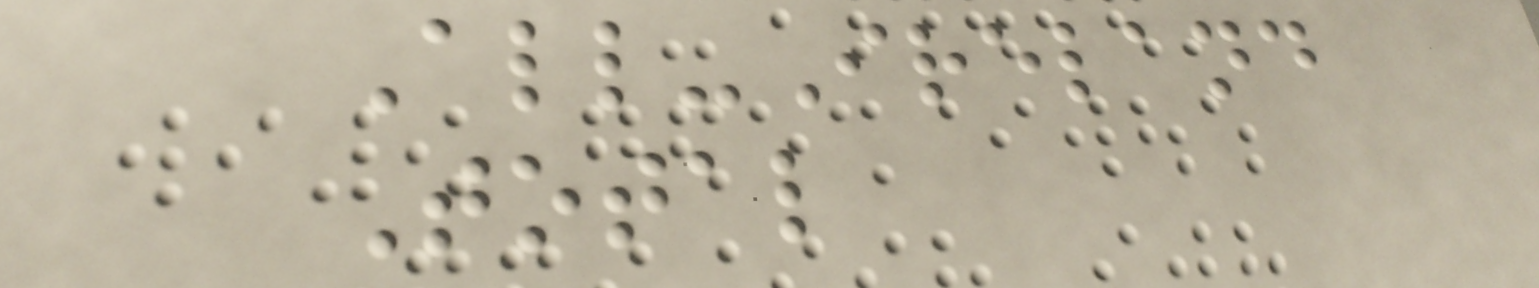All-Ireland
Total
